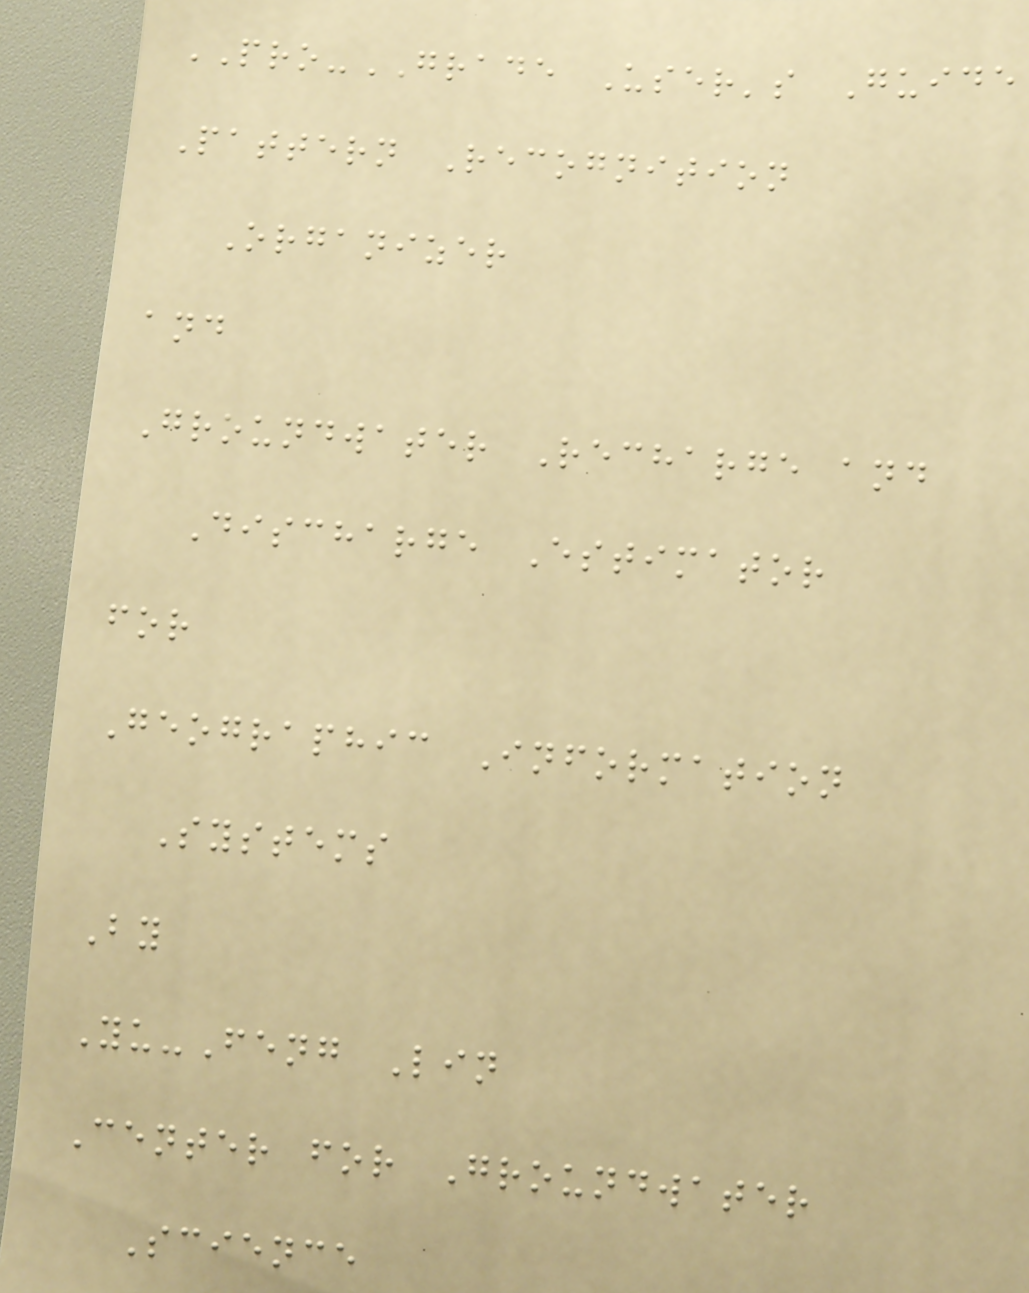PRO-GRADE User's Guide
Pattern Recognition
Organizer
and
Groundwater Recharge and
Discharge Estimator
for
Geographic Information
Systems
By
Yu-Feng Lin
Center for Groundwater
Science
